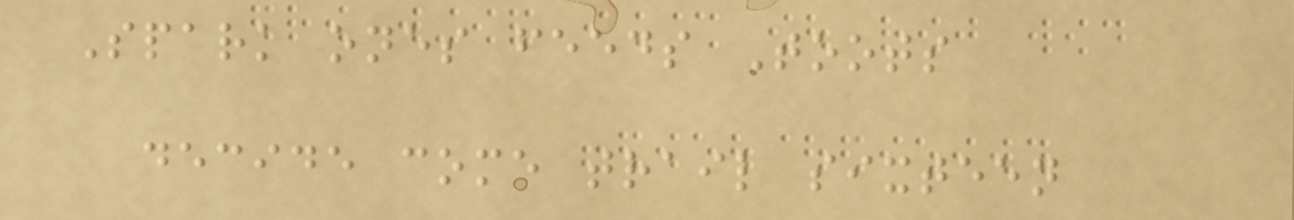Spark ones feeds Toots
decide come trail sixteen
